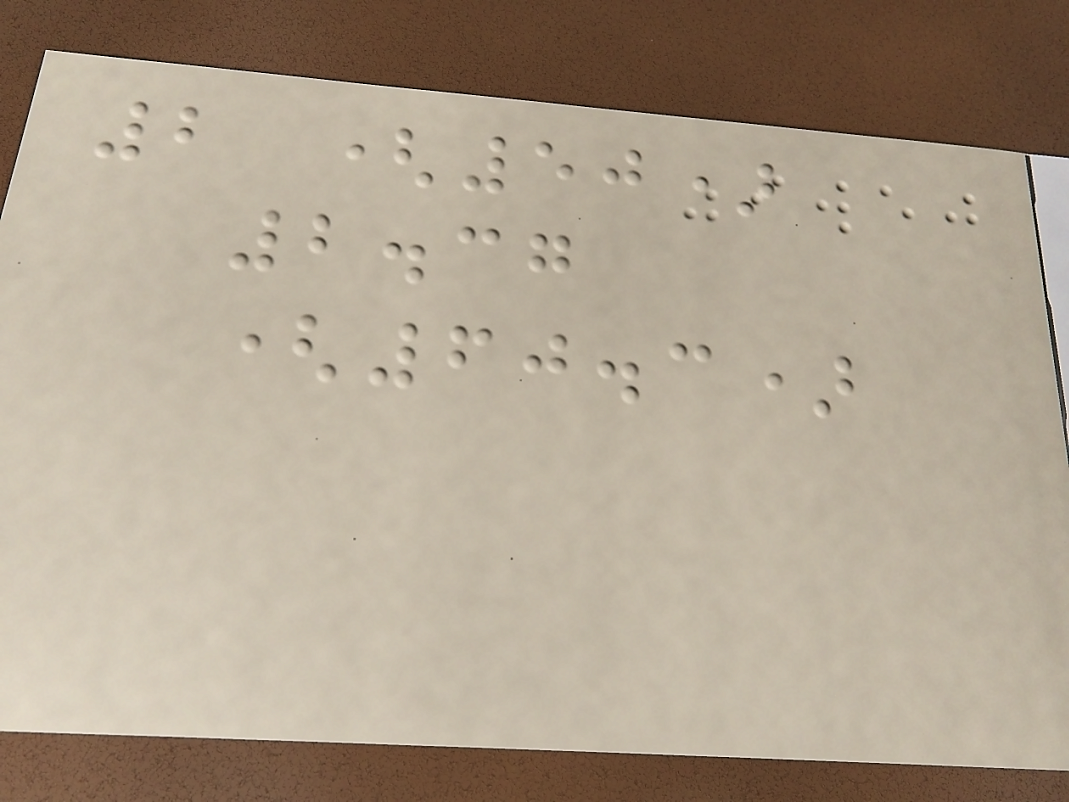2 (50)
2.37
(60.3)
